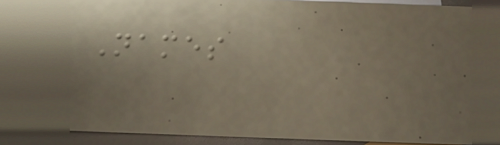Names
